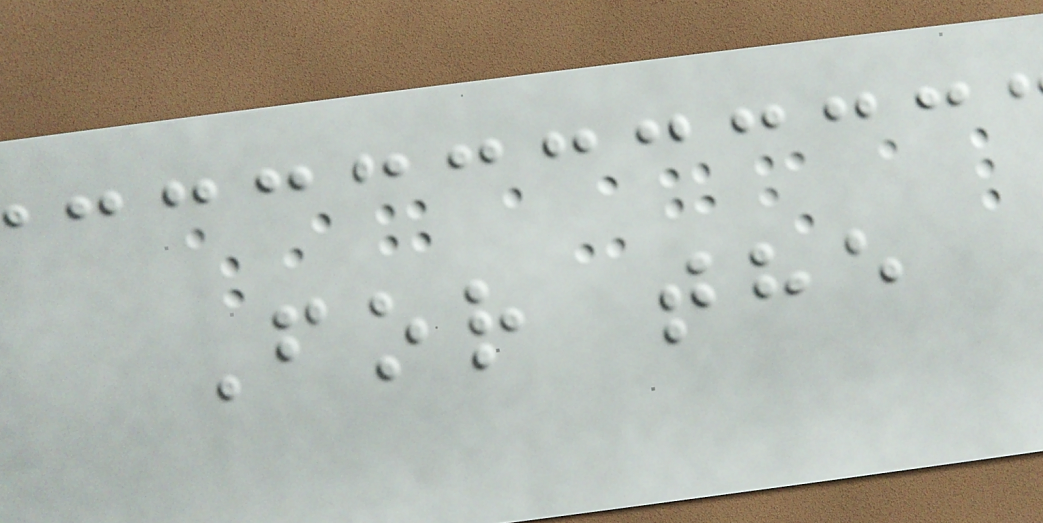For the
